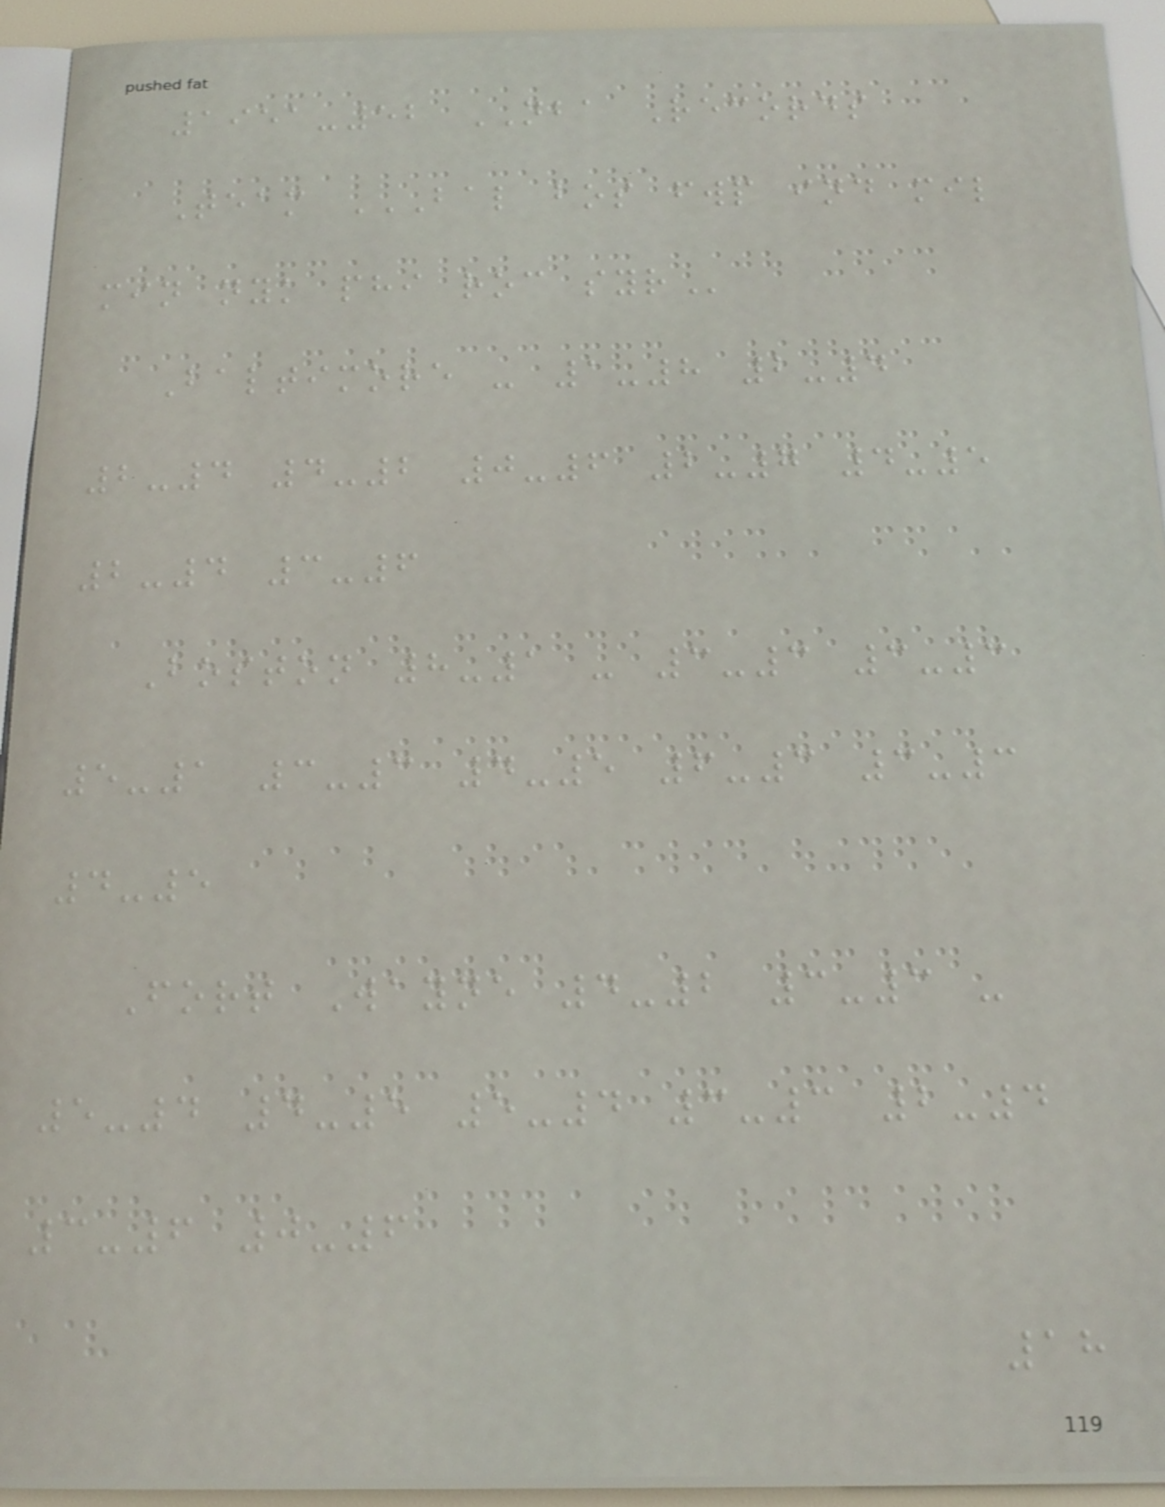1951-52 NBA Records
Team BAL BOS FWP IND MIL
MIN NYK PHI ROC SYR
Baltimore - 1-8 2-4
2-4 4-2 0-6 2-7 4-5
2-4 3-6
Boston 8-1 - 3-3 3-3
5-1 3-3 4-5 6-3 3-3
4-5
Fort Wayne 4-2 3-3 -
5-4 4-5 5-4 3-3 2-4
3-6 0-6
18
